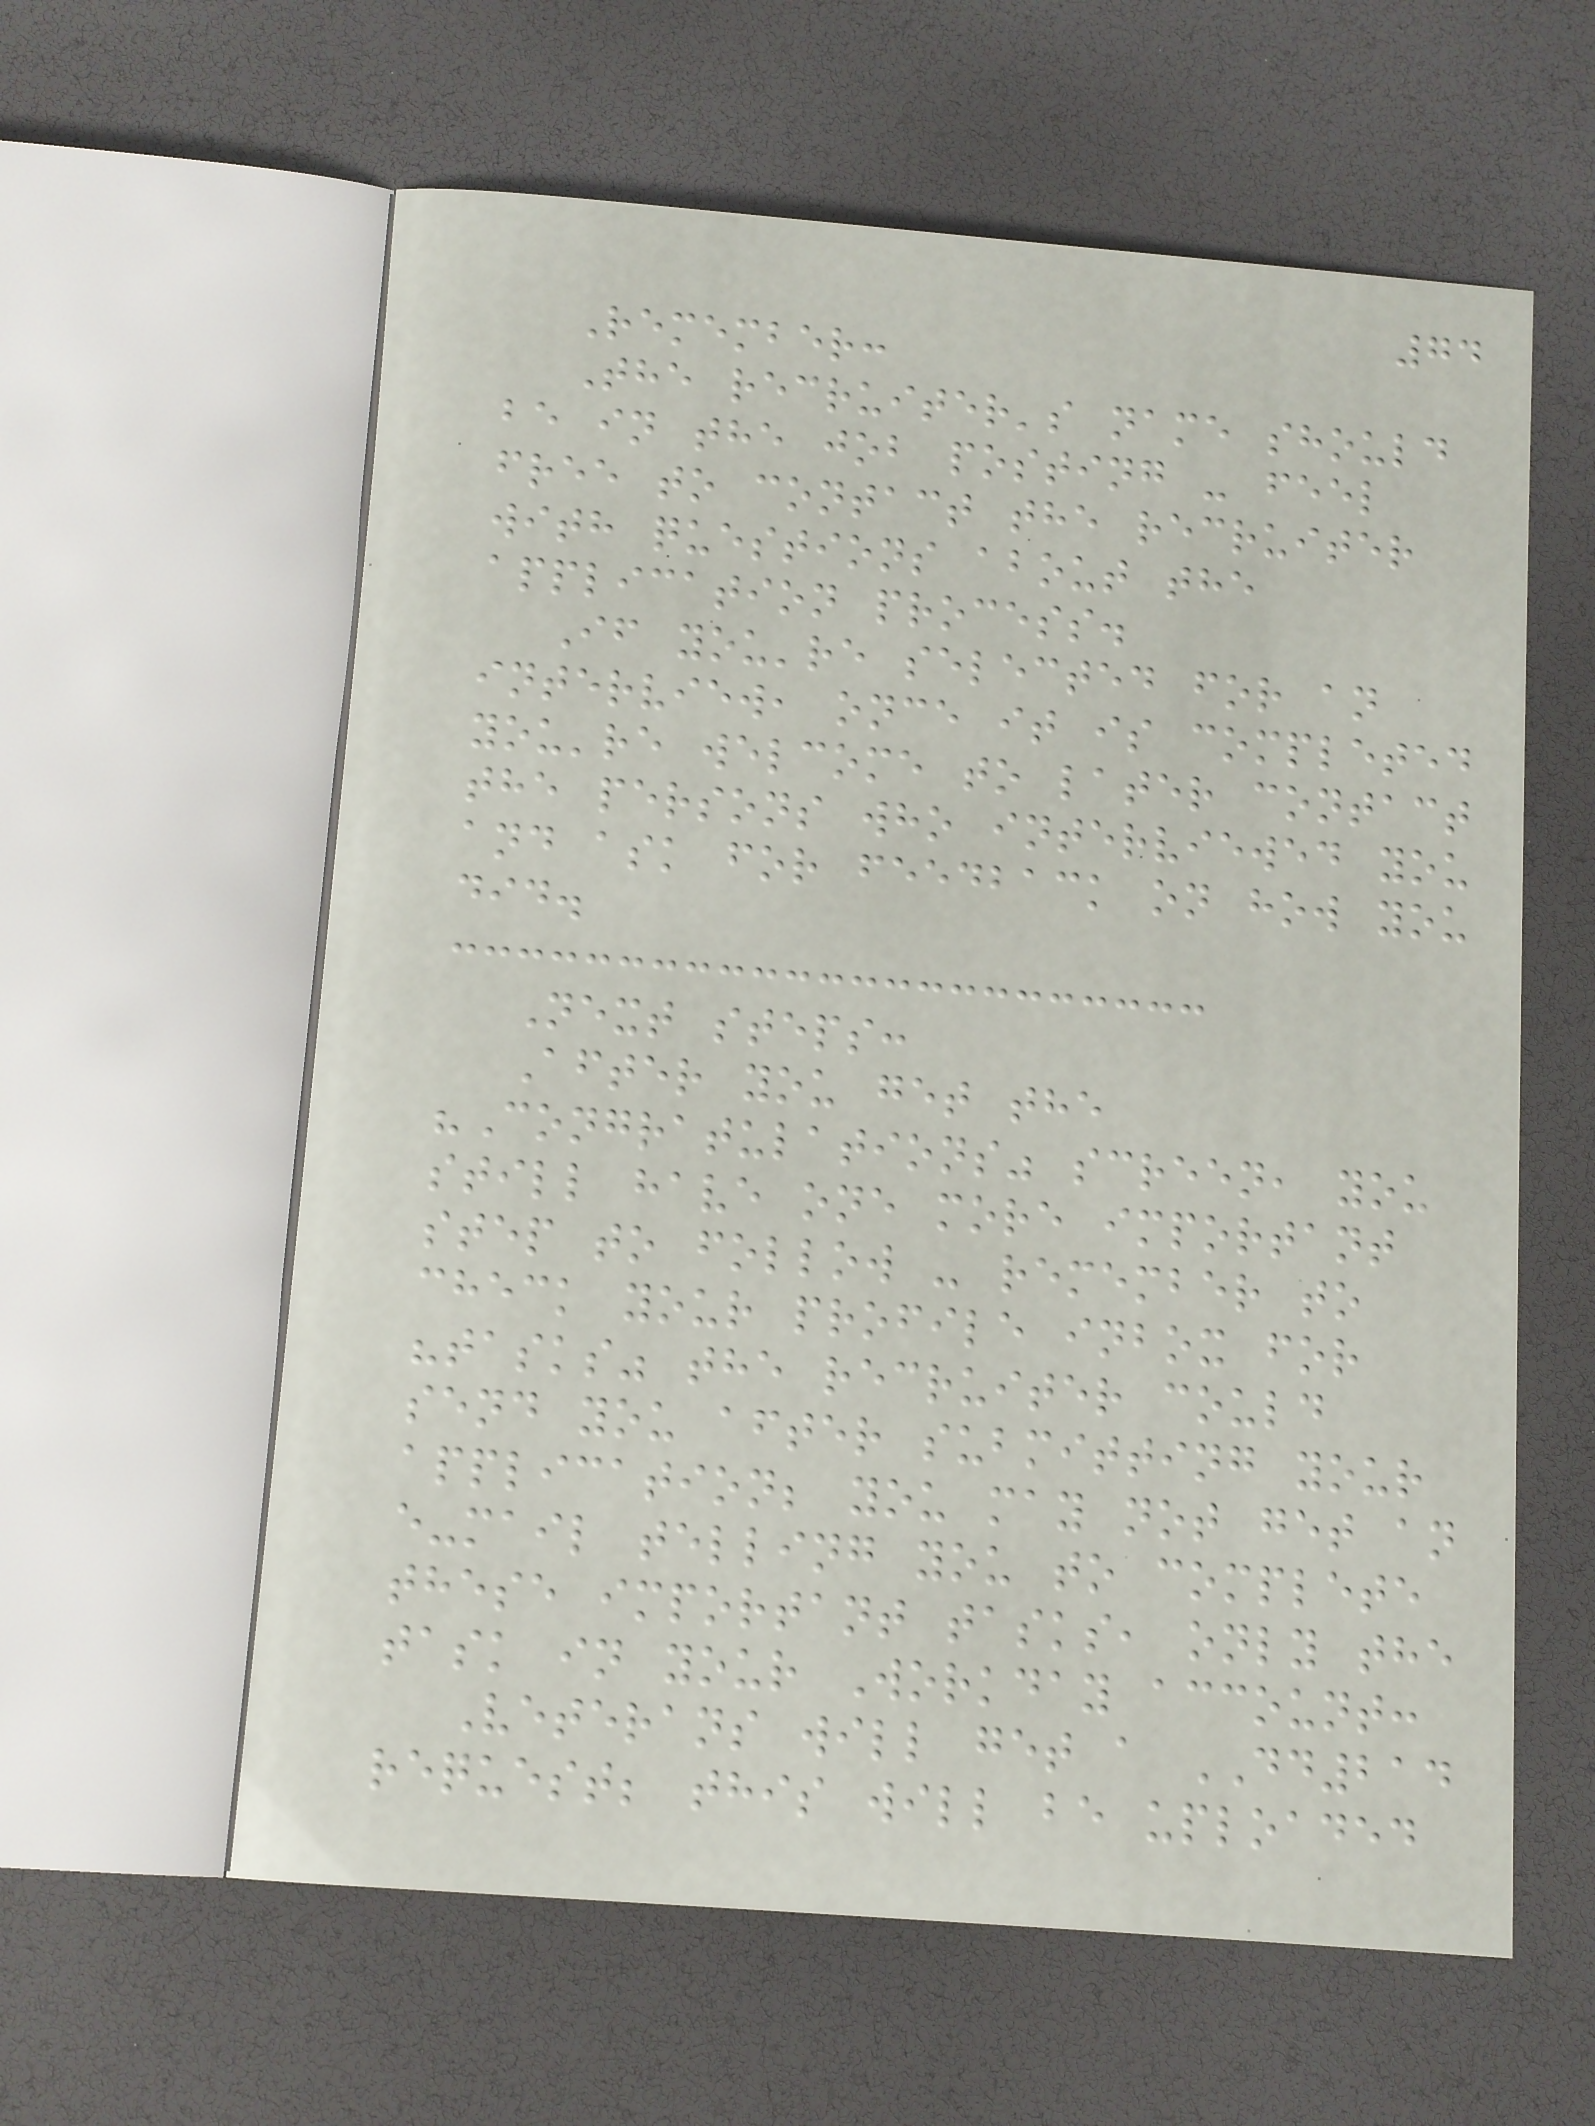74
Remember:
The recruiter's name should
be in the job posting - feel
free to contact the recruiter
with questions about the
application process.
If you're selected for an
interview, once it is completed
you're welcome to later contact
the persons who interviewed you
and ask for feedback on how you
did.
Next steps:
After you get the
"Congratulations" screen, you
still have one more important
step to follow - remember to
check your profile inbox for
"tasks" the recruiter could
send you after submitting your
application; you may not get an
e-mail telling you to complete
these important tasks, only the
task in your Workday account:
Veterans will get a DD214
request; this will be uploaded
